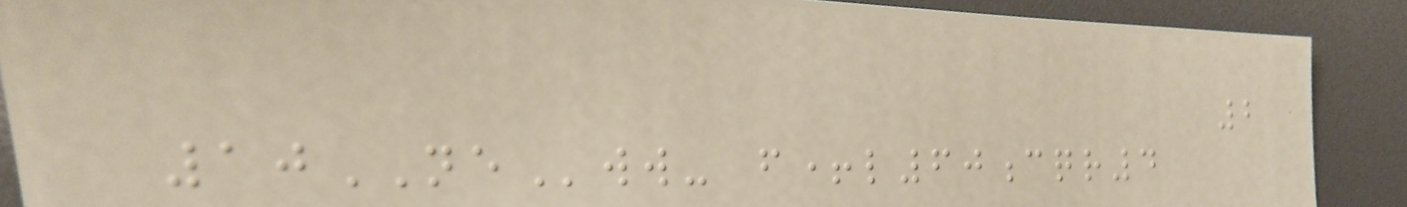2
10NEww- f+l60cqr4
